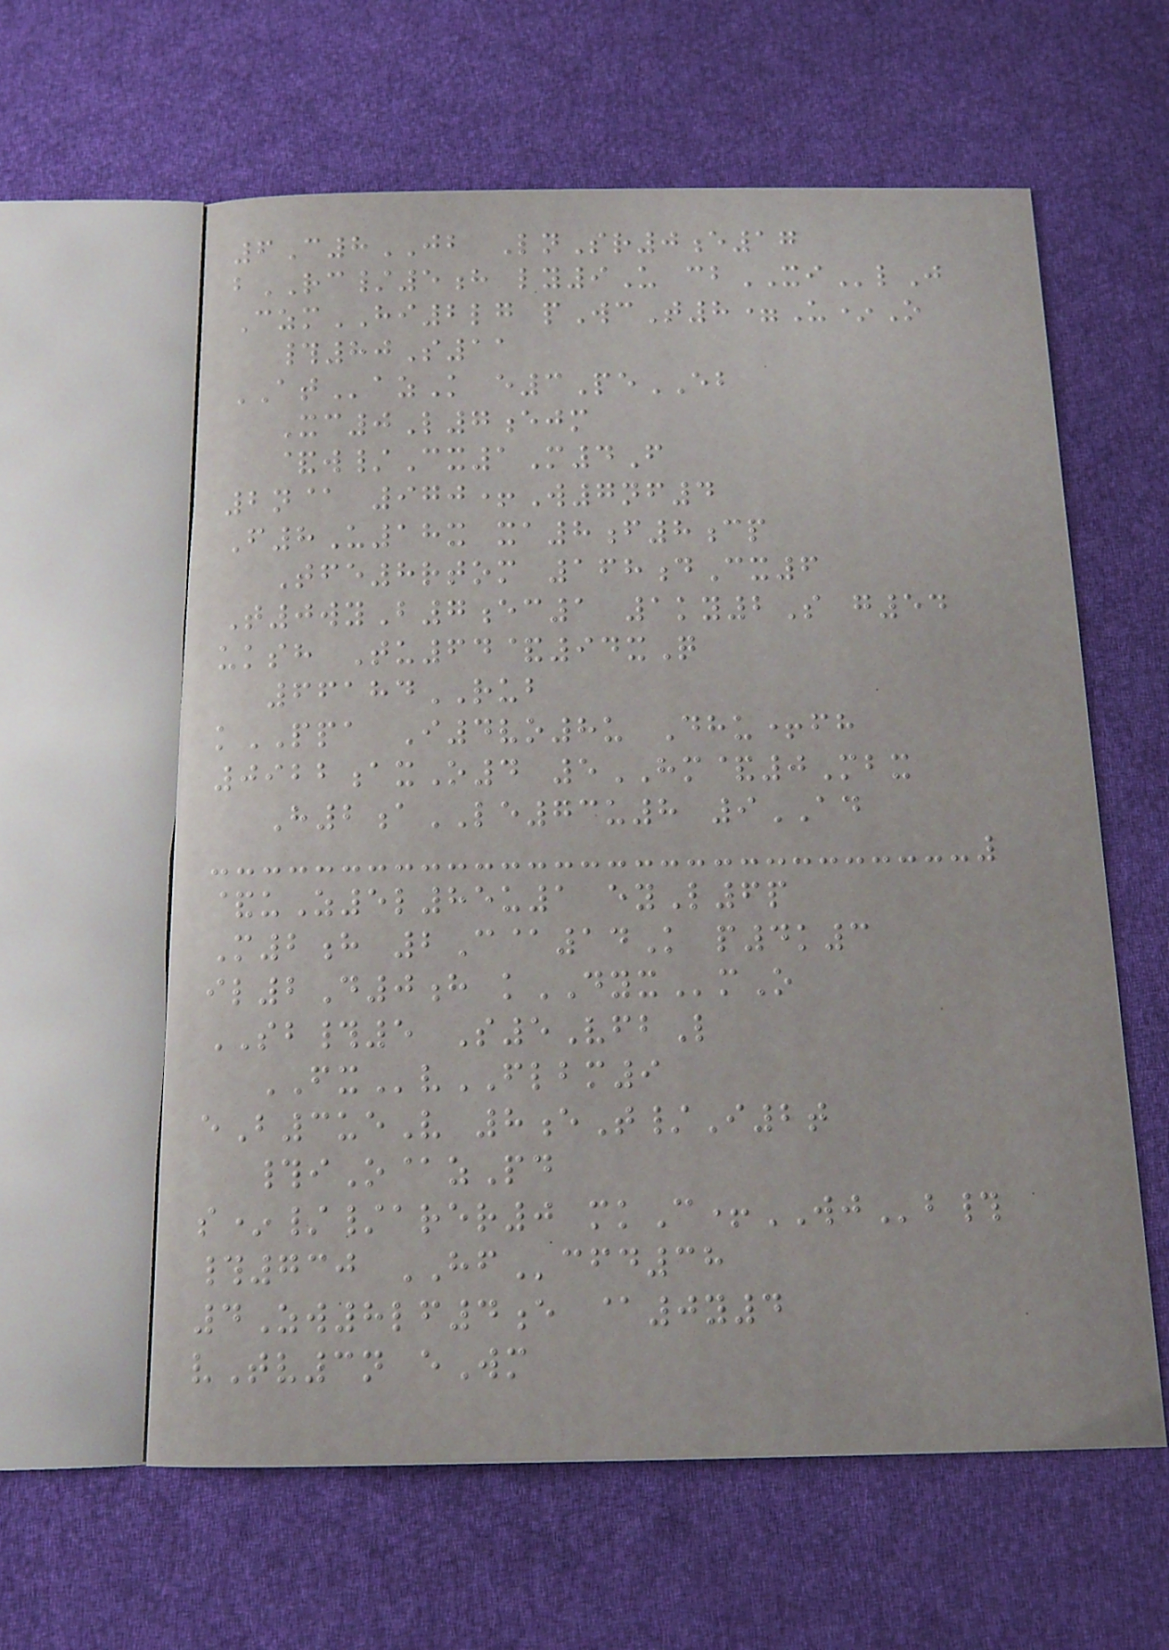6C8JB LnSr0e17
bRC/5h ly9U cbXIlJ
CzmHI2lg pWcT8=U*O
#80S11
ATazK e3PeEB
Xc0L7ejm
&w/Cx1M4F
2n@ 970+W7nf4
F8U18x xa8f8cp
Tfe8rtom 168dCx6
T0wyB7ec1 1ky2S g54
uksh Tu64&94xQ
66184RUB
kPPA I4vo8u Dhu+fh
0922axO4 5HM&0Mbx
H2aLE73u8 9AD
&uZ5l85u1 eyL6p
M2h 2C@14K p4k3
il2D0h kDYXmO
SB#5 S5VfbL
FXvFLBM9
eB3ueV 8eT/I2t
#iO@zPd
s*//arer0 mkC+WJb#
#730 HFcfd38
4Zw8lf4e @0y4
vTv3n eWm
